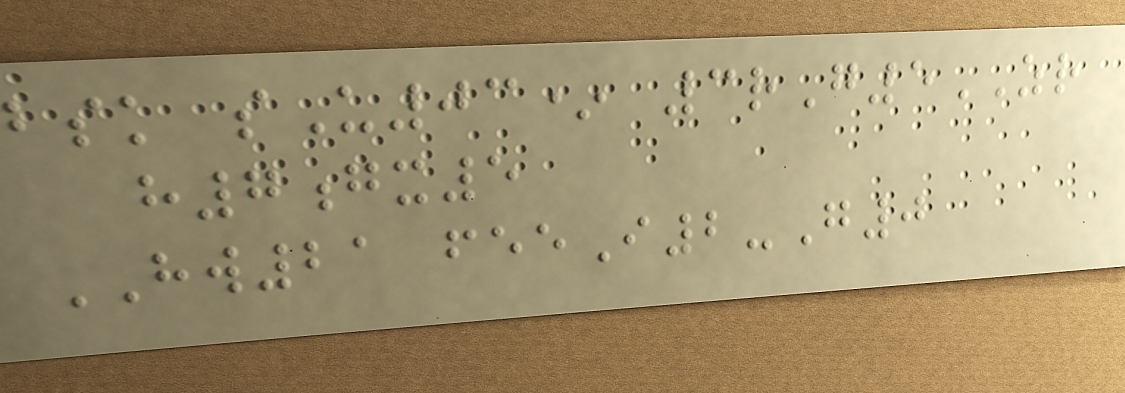bsk sU03* 3rG5ZR
h7gx5
HW21 feeI2-G0
